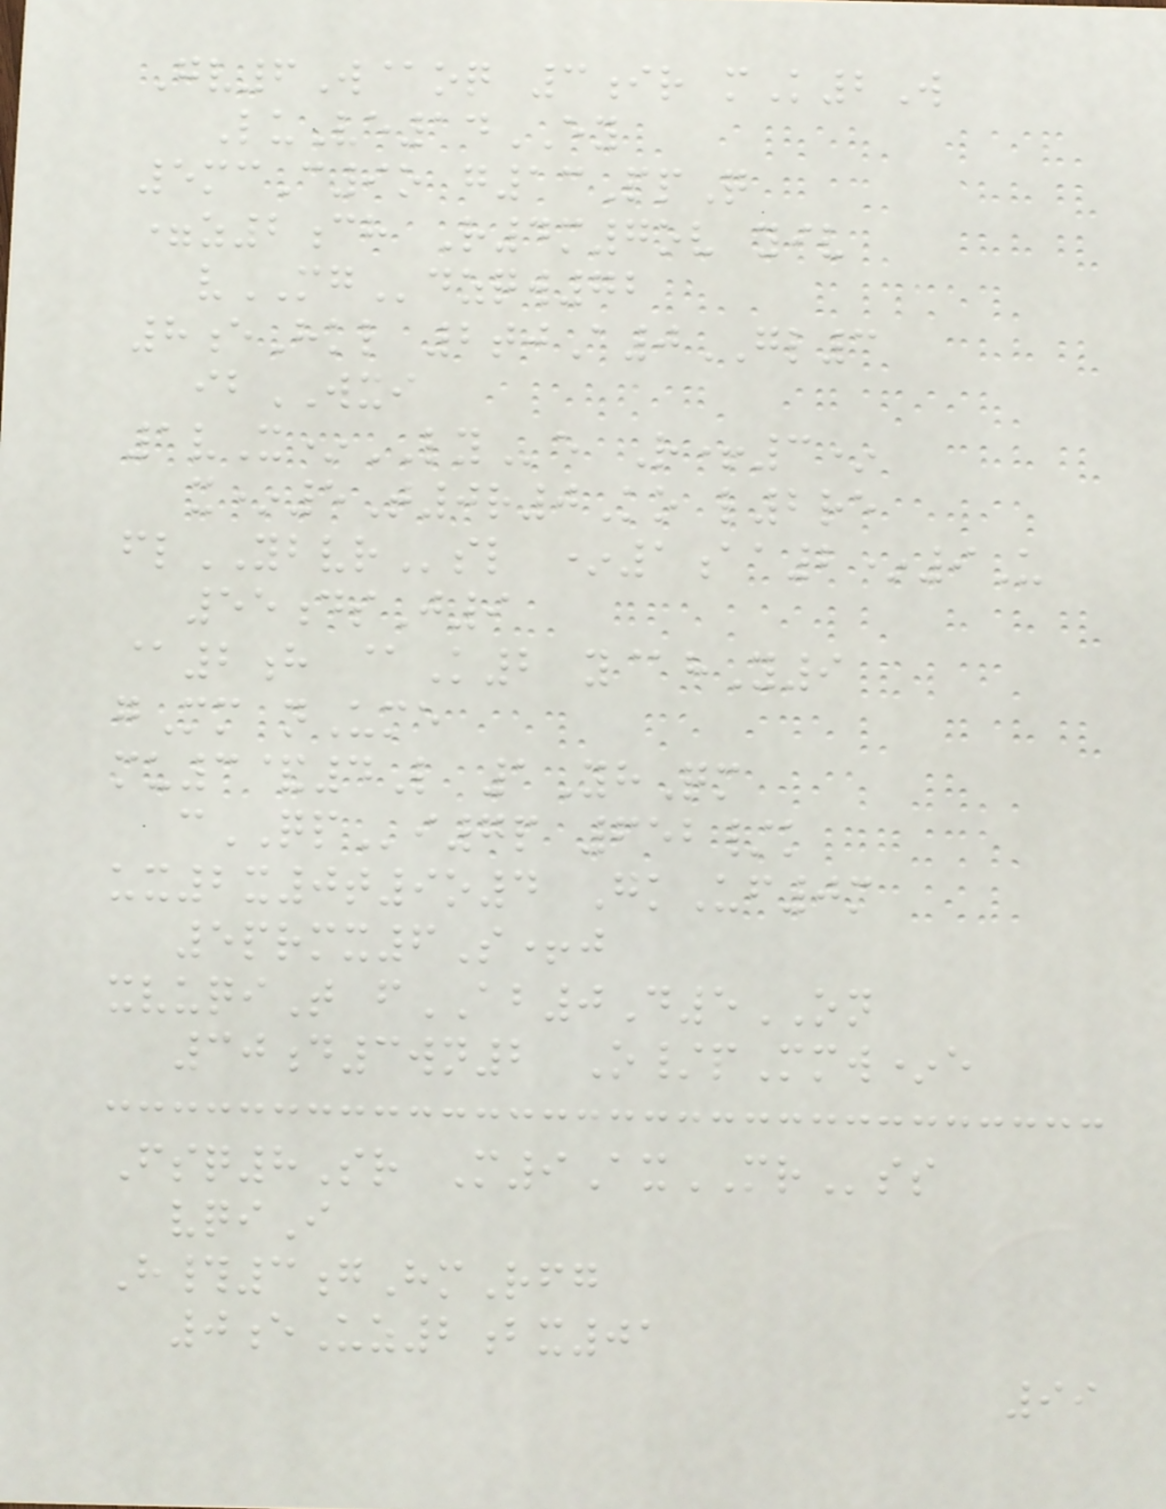Gv6W@oq 3ir mK2W
LuVe14EY
5mcC9o g13PpQ
=z2ch R4m7ov yiv
vMGdzqw72
8eHkl 2tjA0GL3
ibWXI
1vX*LYe R+3*
x*5T0r0Ko l2re
flYBVRsl *1aa2*9U
55dsJ9
@2h @K2 y@hY9
gMm nUme
mu3&4L 1YhQm
cQPi7p 652/k
ux2x0t9o4 GkUf0m
5prmx6S+j
xvuqiT fAB0D5ON
30d3wn2 O/pMmw*e
Fsq8Sr M9AxMRss
vqiI
H#3gHmRfg
0eUz2bx01
99
